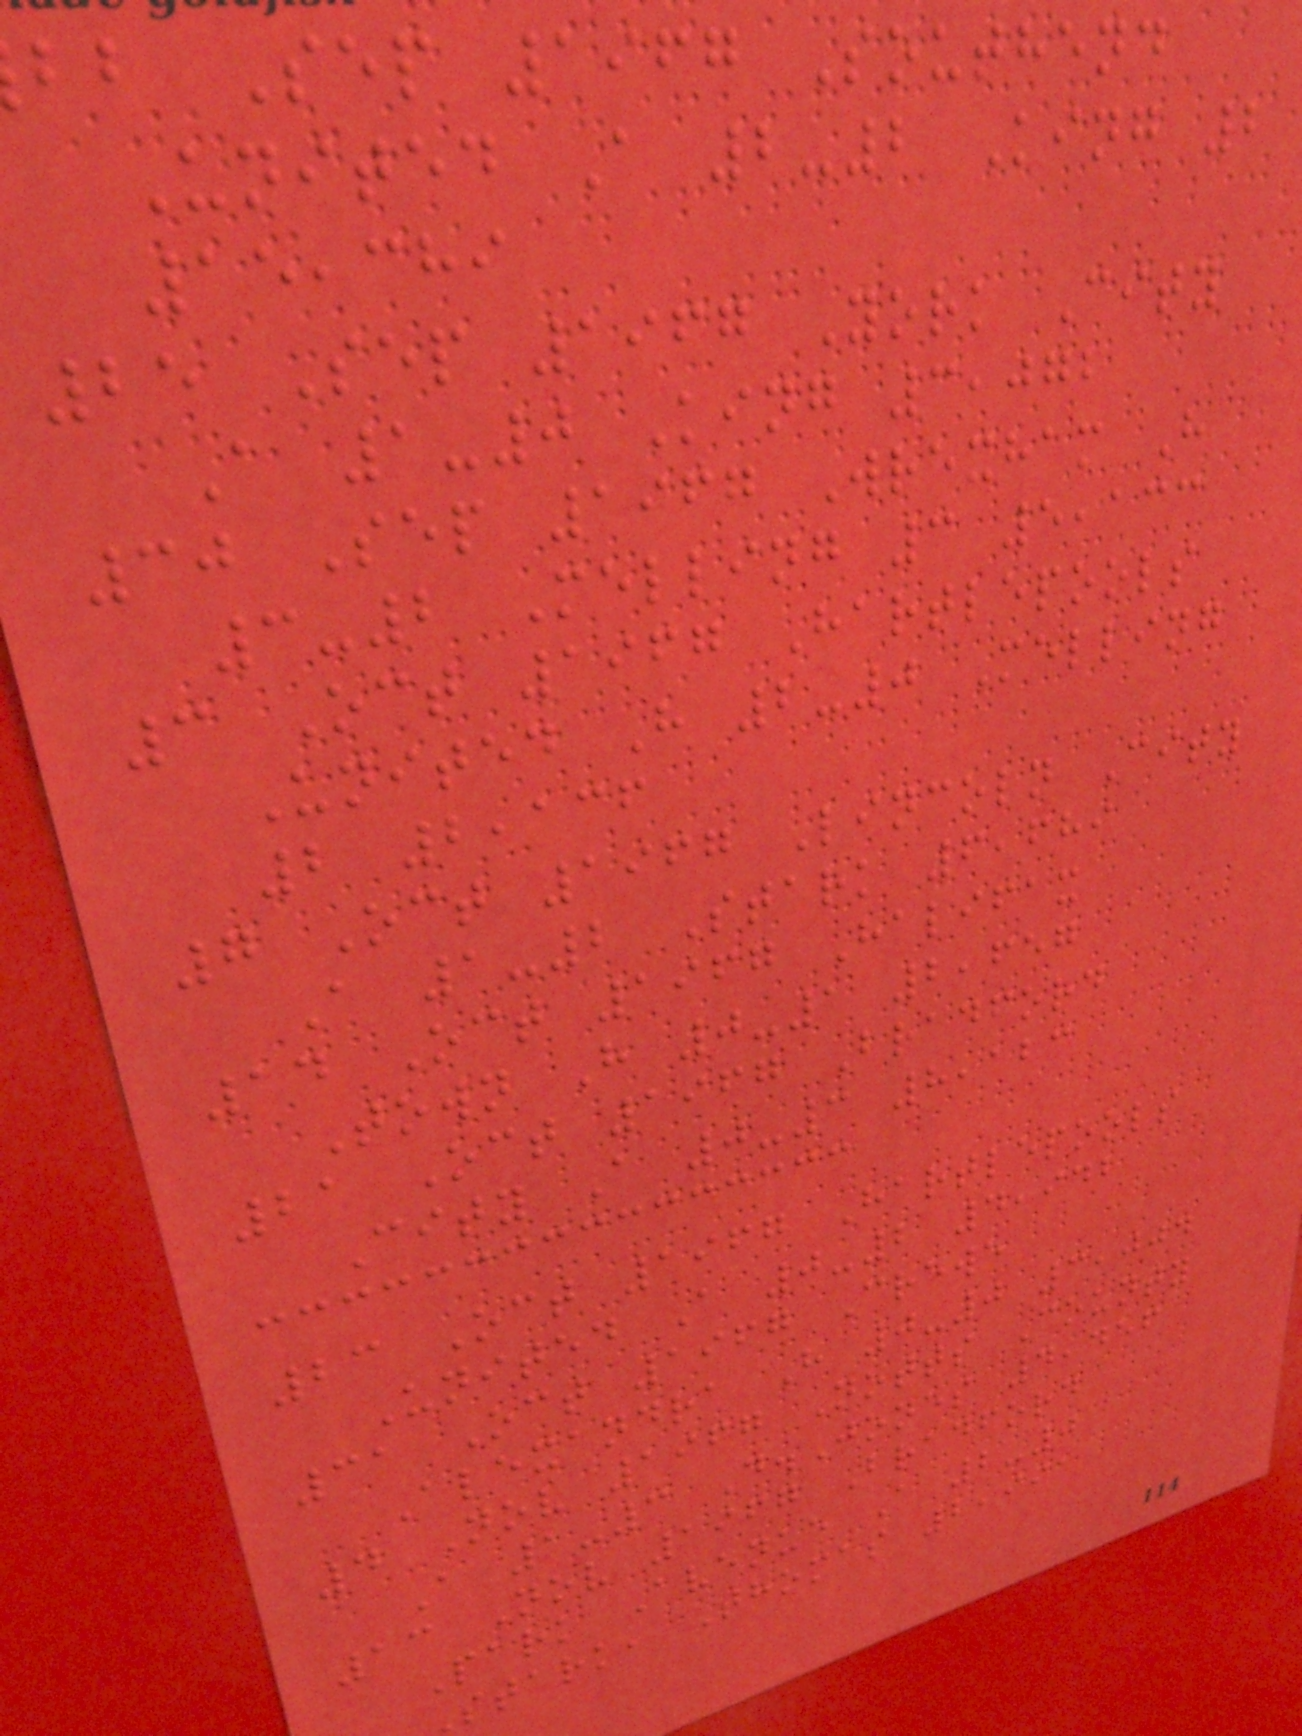bb Sep 1967 Southend
United A 2-2 King 2
15,389
25 Sep 1967 York City
A 1-0 King 3,072
30 Sep 1967 Wrexham H
3-2 Melling 3 5,133
3 Oct 1967 Hartlepools
United H 2-0 Melling
2 2,136
7 Oct 1967 Lincoln City
A 1-2 Stark 6,689
14 Oct 1967 Halifax
Town H 0-1 2,657
21 Oct 1967 Bradford
City A 0-3 8,123
23 Oct 1967 Hartlepools
United A 0-2 4,942
31 Oct 1967 Crewe
Alexandra H 0-0 3,004
4 Nov 1967 Notts County
A 1-3 D.Jones 4,456
13 Nov 1967 Bradford
Park Avenue A 2-0
stark, Thomas 2,991
